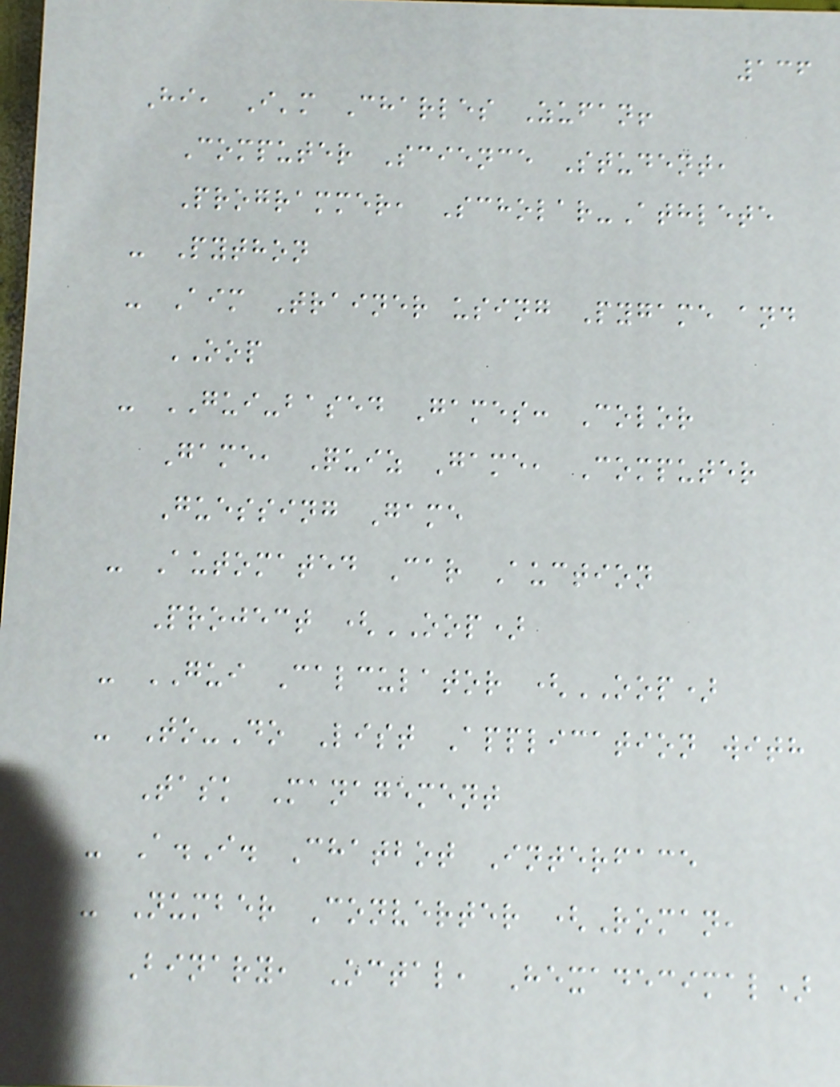136
Hi, I'm Charles Zufan!
Computer Science Student,
Programmer, Scholar-Athlete
- Python
- Aim Trainer using Pygame and
OOP
- GUI-based Games: Color
Game, Quiz Game, Computer
Guessing Game
- Automated Car Auction
Project (OOP)
- GUI Calculator (OOP)
- To-Do List Application with
Task Management
- A.I. Chatbot Interface
- Number Converter (Roman,
Binary, Octal, Hexadecimal)
